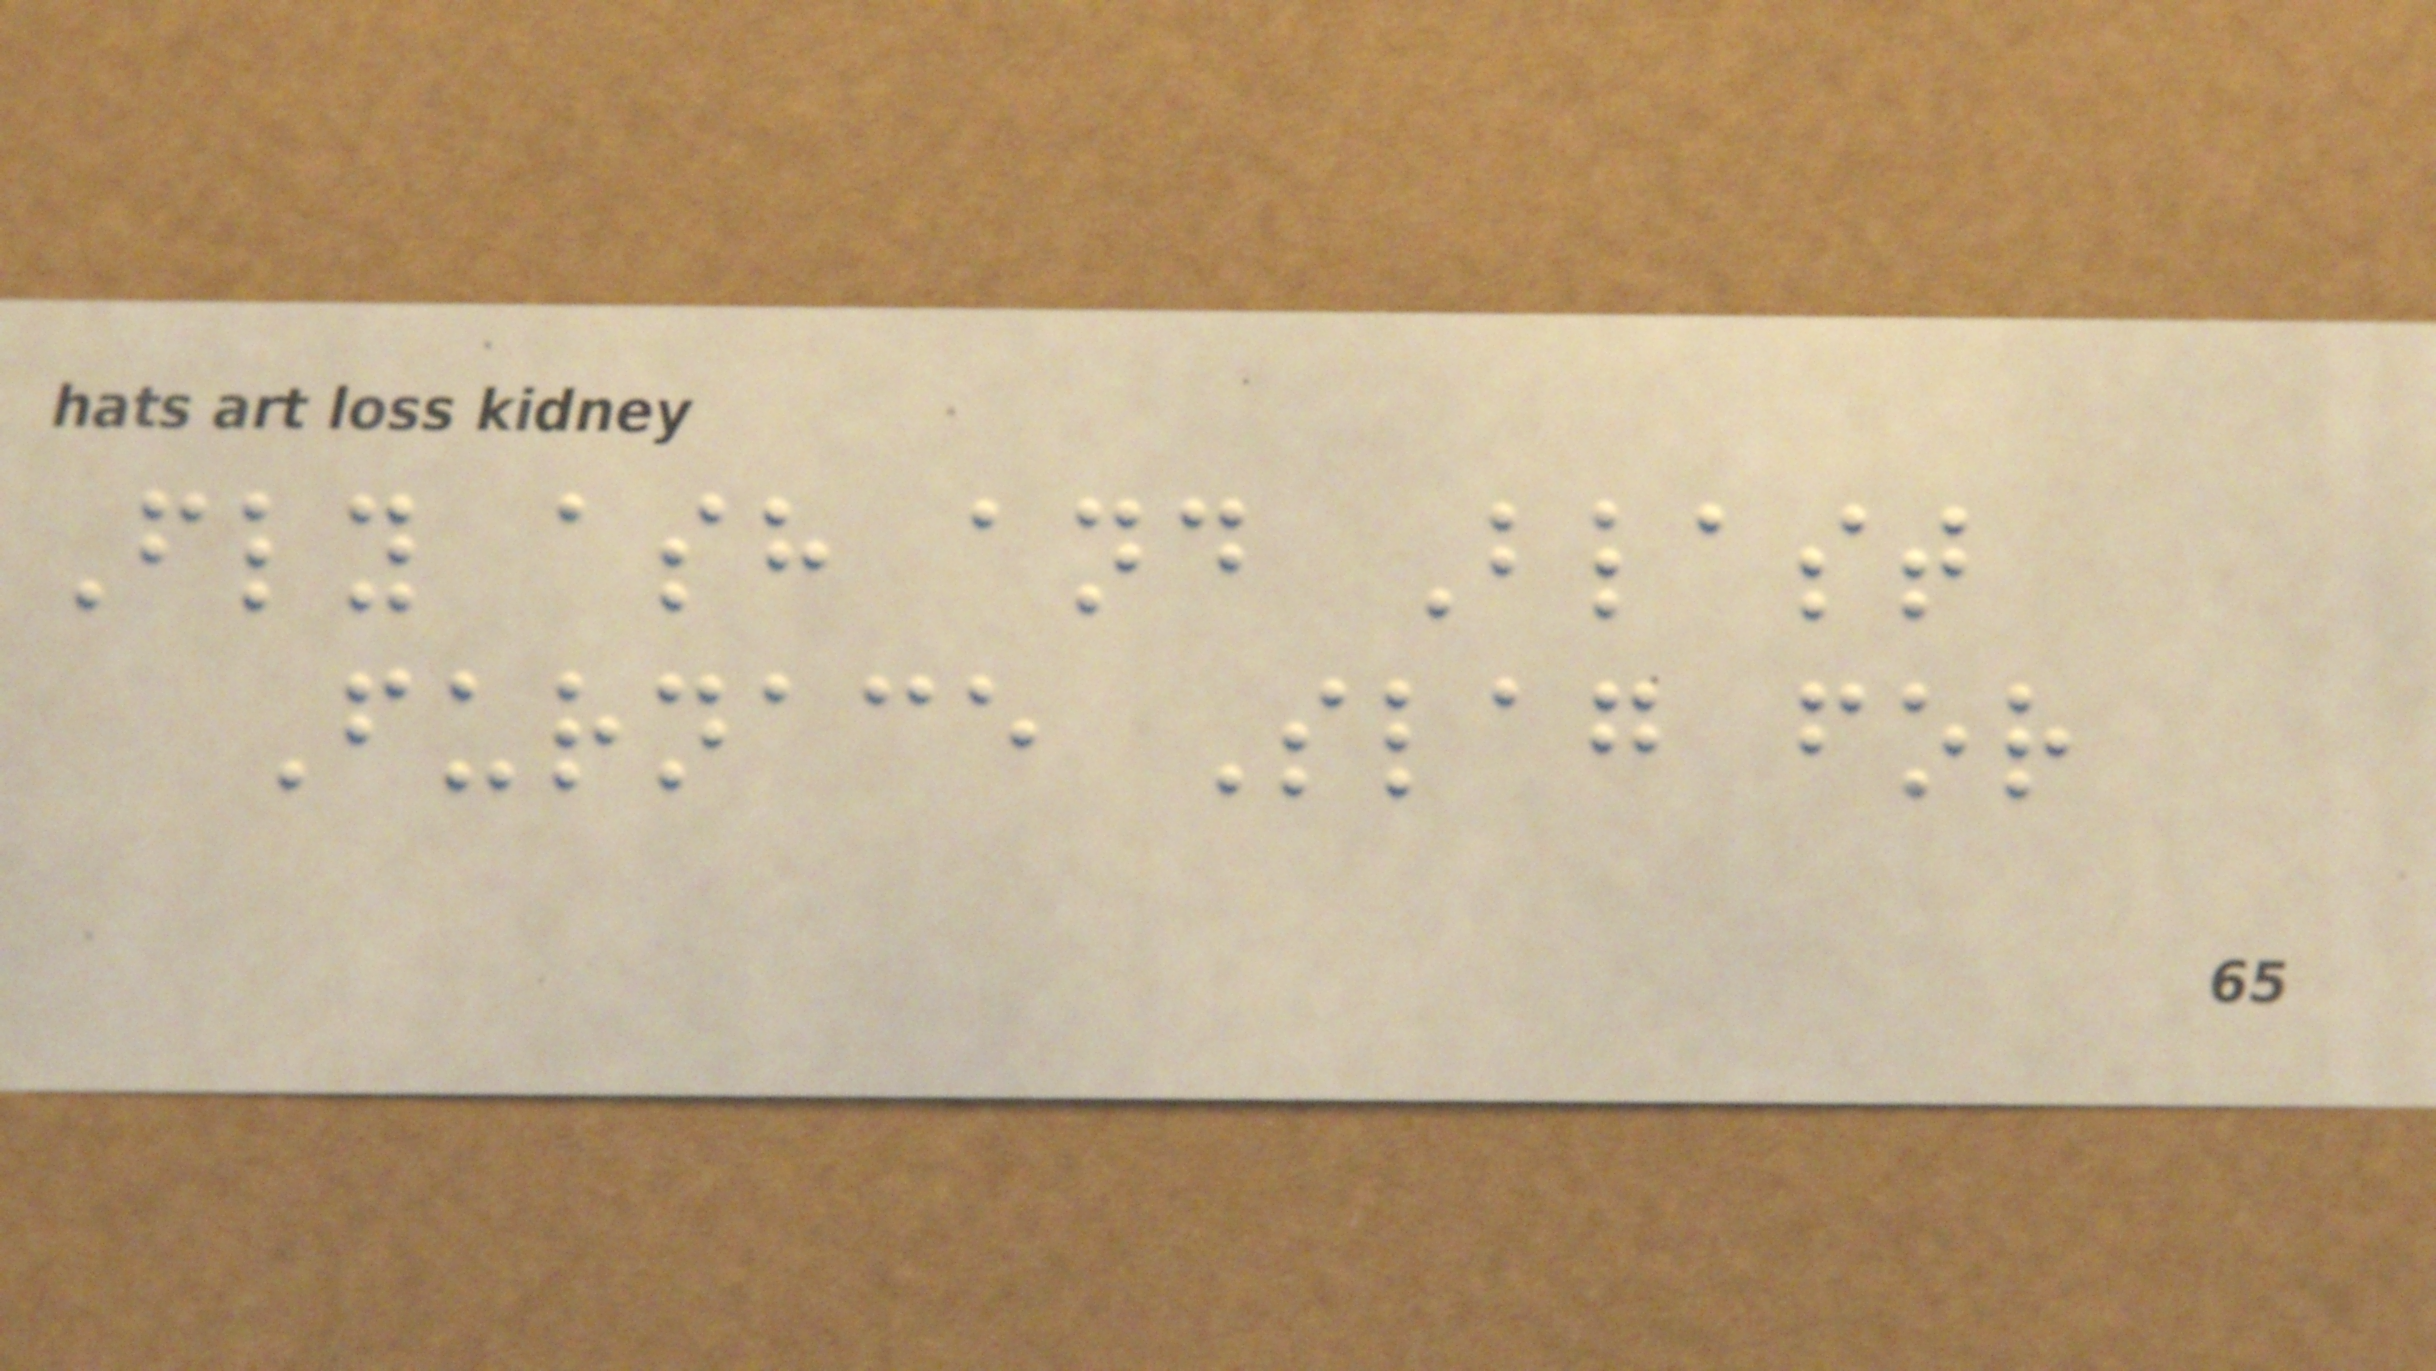Fly ash and Blast
Furnace Slag for
